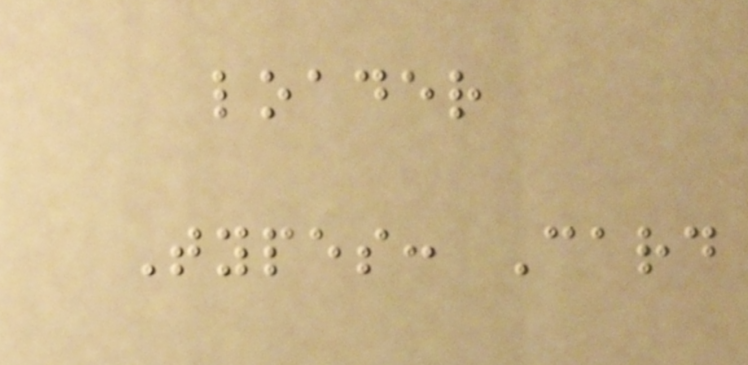loader
Types: Card
